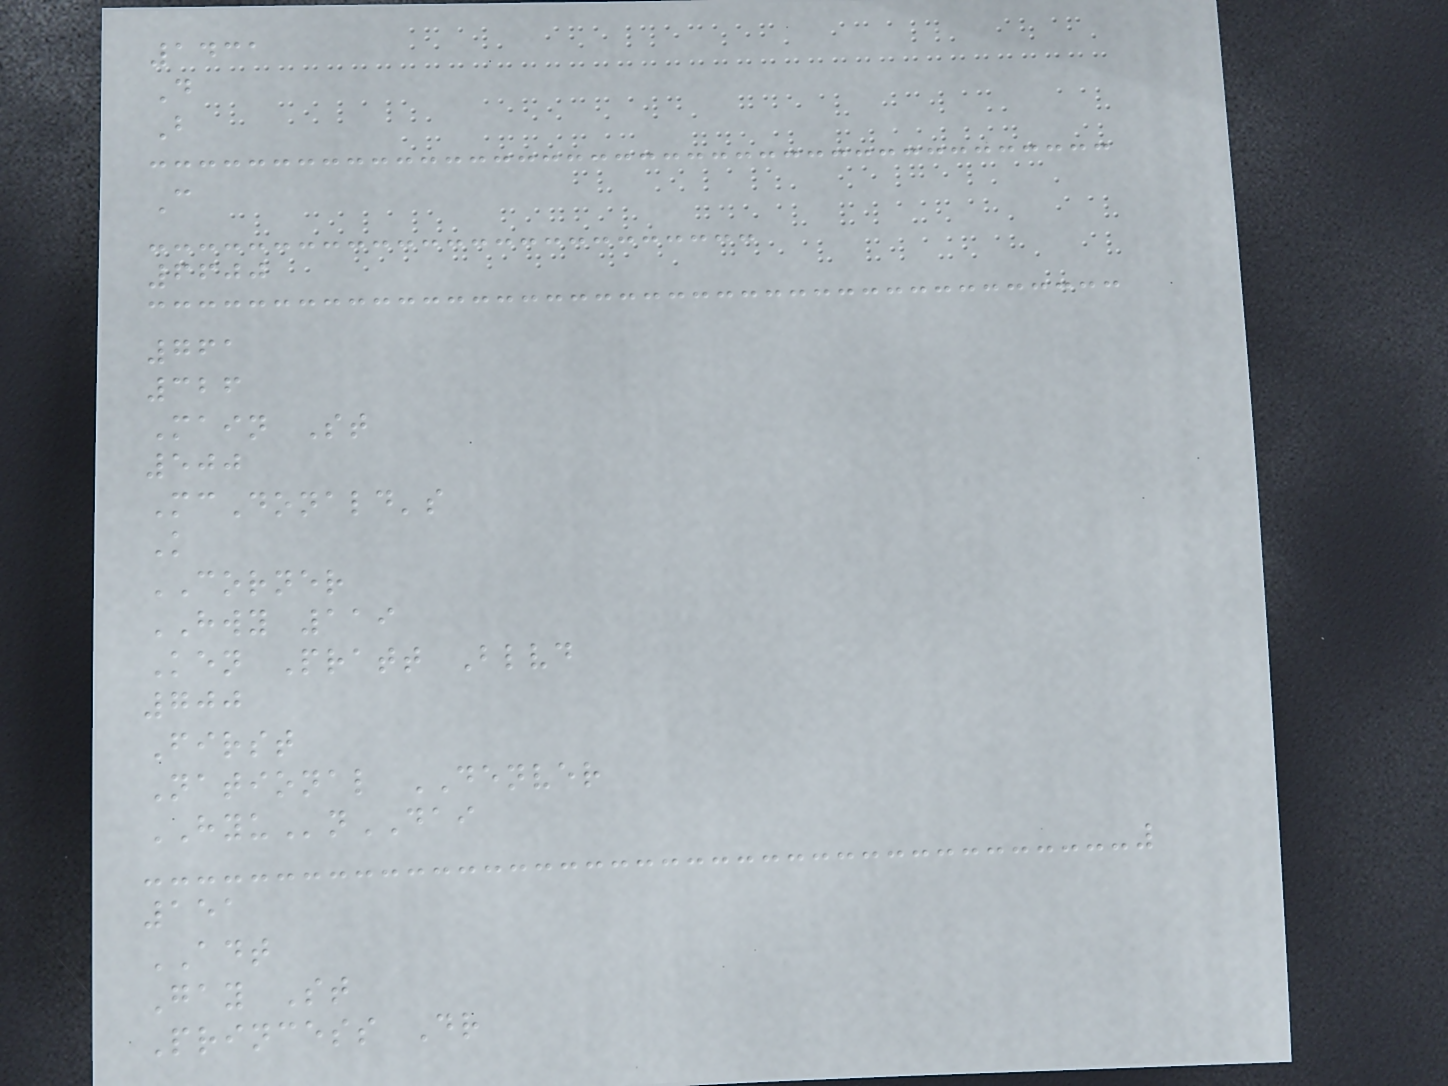1431
D
B
C
6600
761
326
Main St
500
McDonald's
K
CORNER
HWY 119
Ken Pratt Blvd
700
First
National DENVER
HYUnDAI
151
ADT
Gay St
Princess Dr
